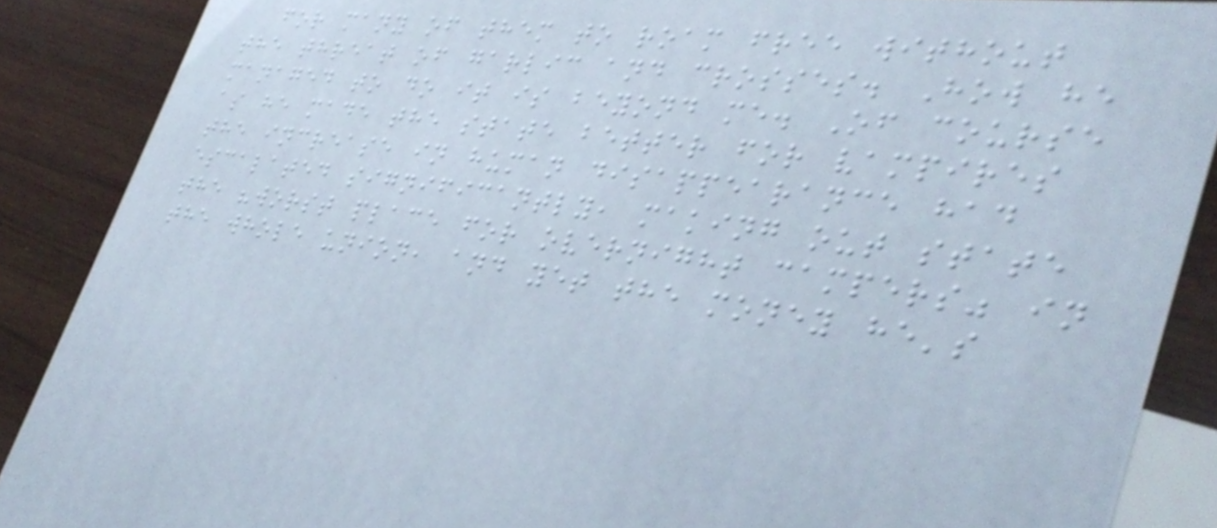for many of them to roam free without
the threat of garlic and crosses. How he
managed to do it is beyond me. Of course
as he made the state better for vampires
the increase in human disappearance had
escalated significantly, making out state
the "worst place for overnight campers" in
the whole union, and yet the money he's
